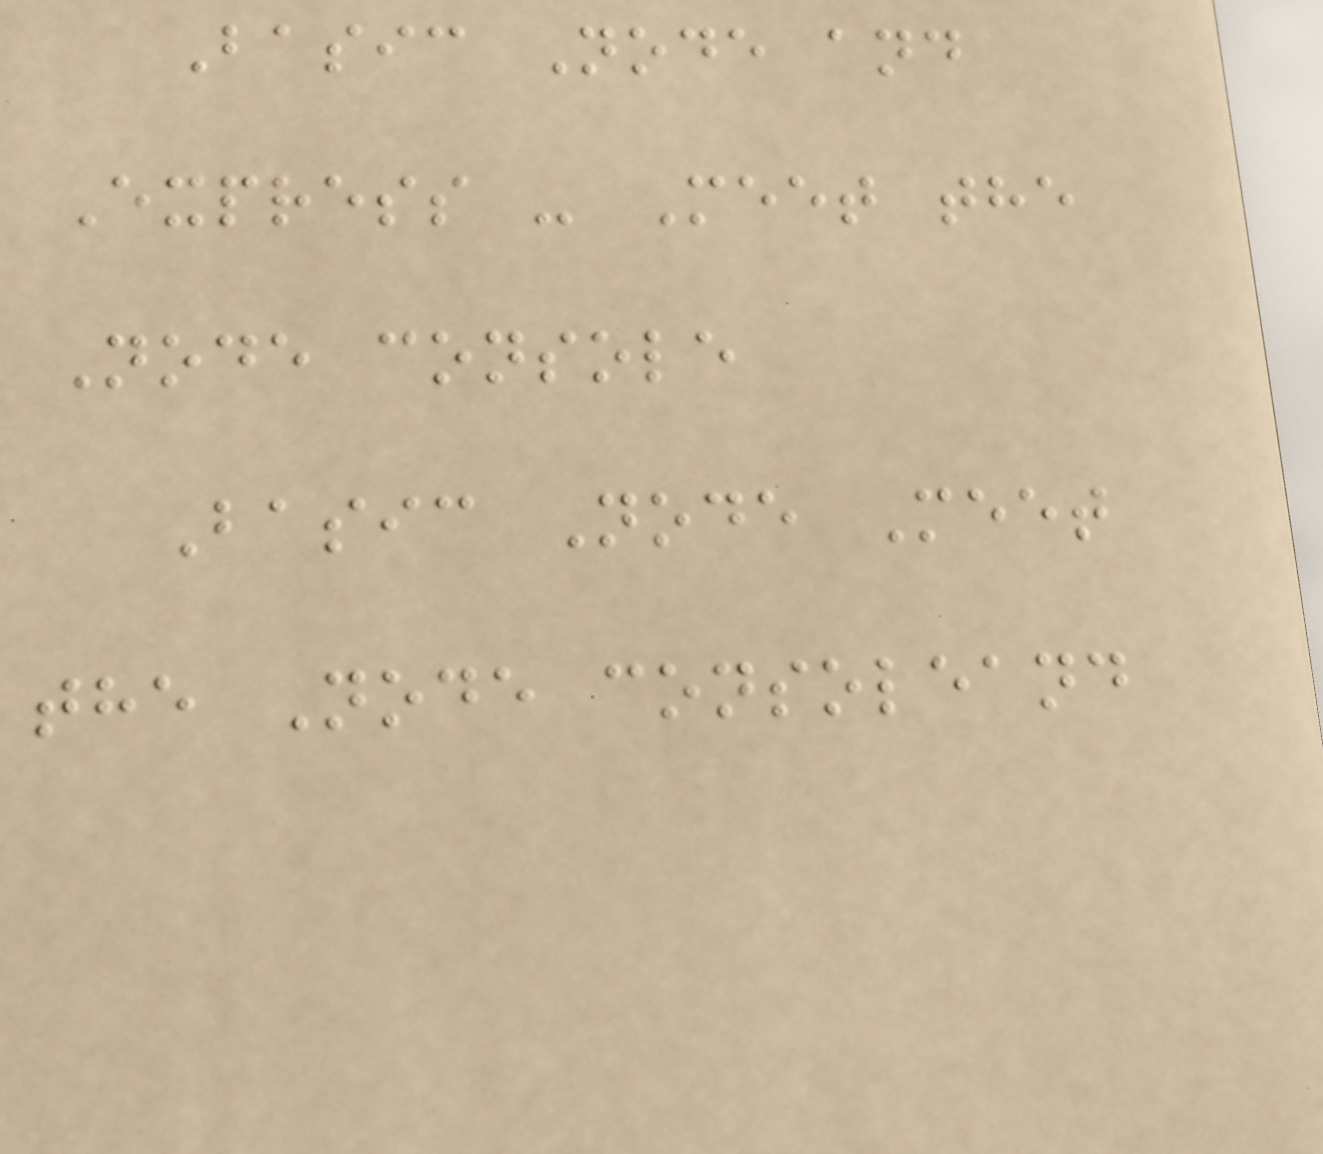Basic Node and
Express - Meet the
Node console
Basic Node Meet
the Node consoleand
